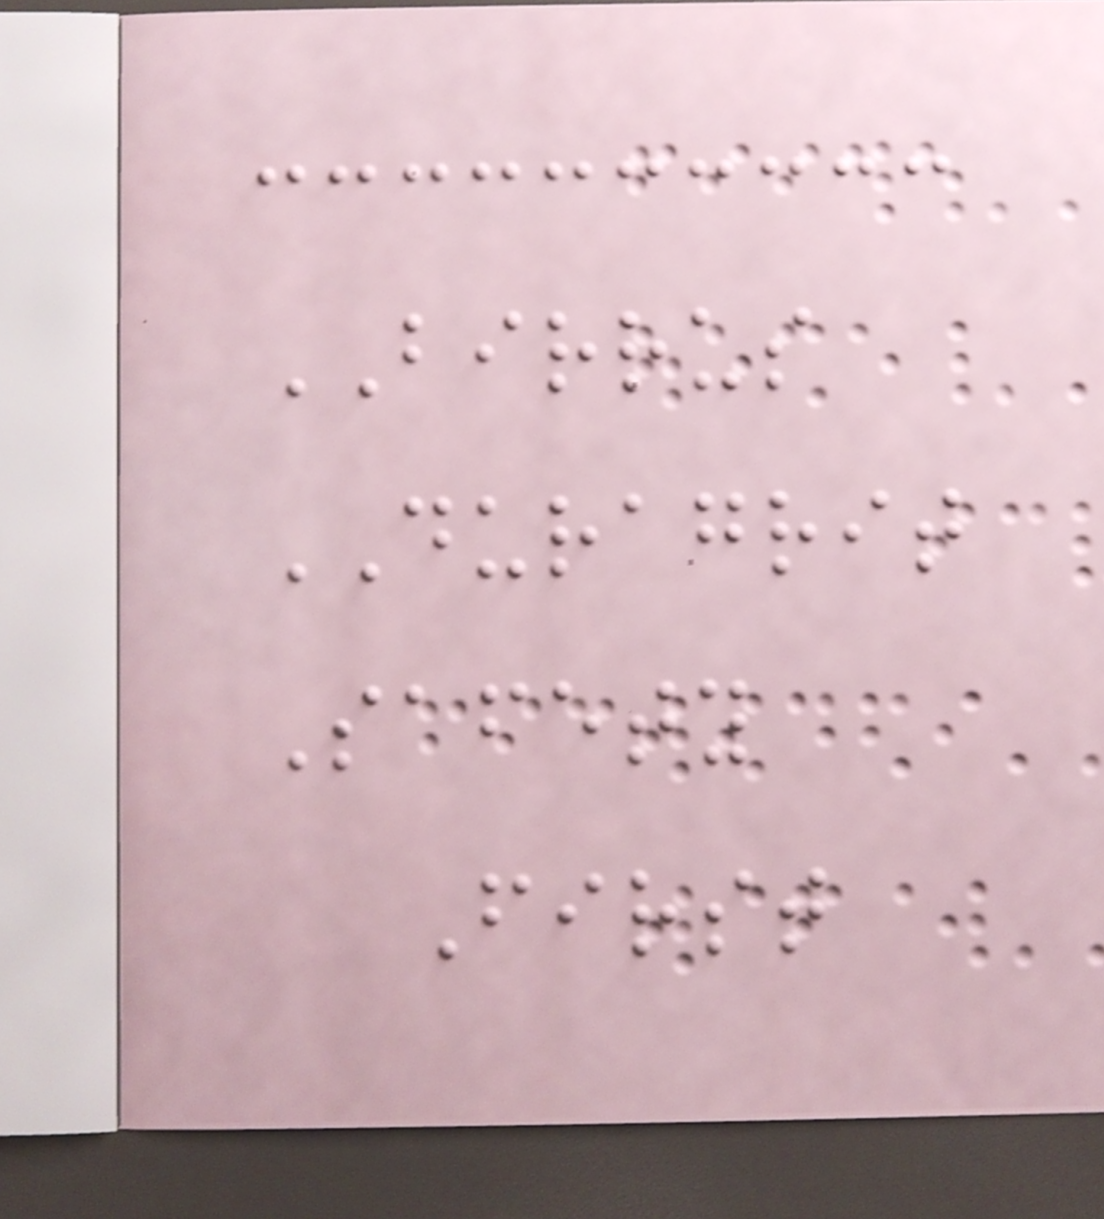BIRRUS
DURAGRIT
Safety
First
